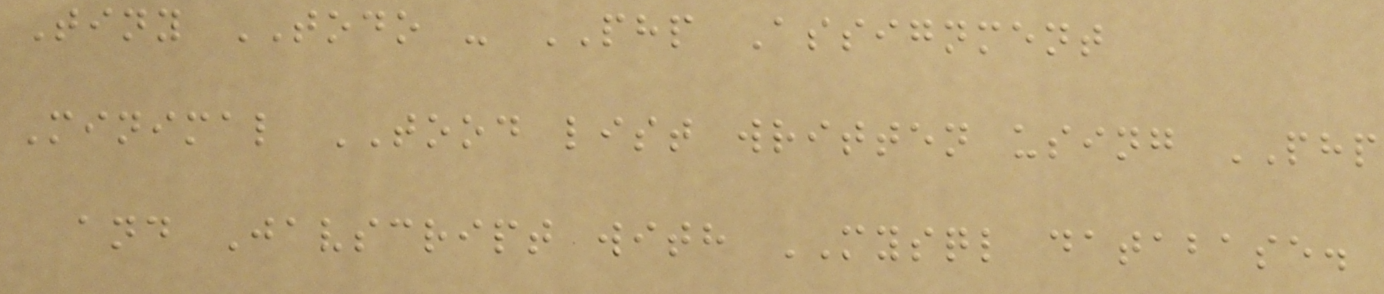Tiny TODO - PHP Assignment
Minimal TOOD list written using PHP
and Javscript with MYSQL database.
